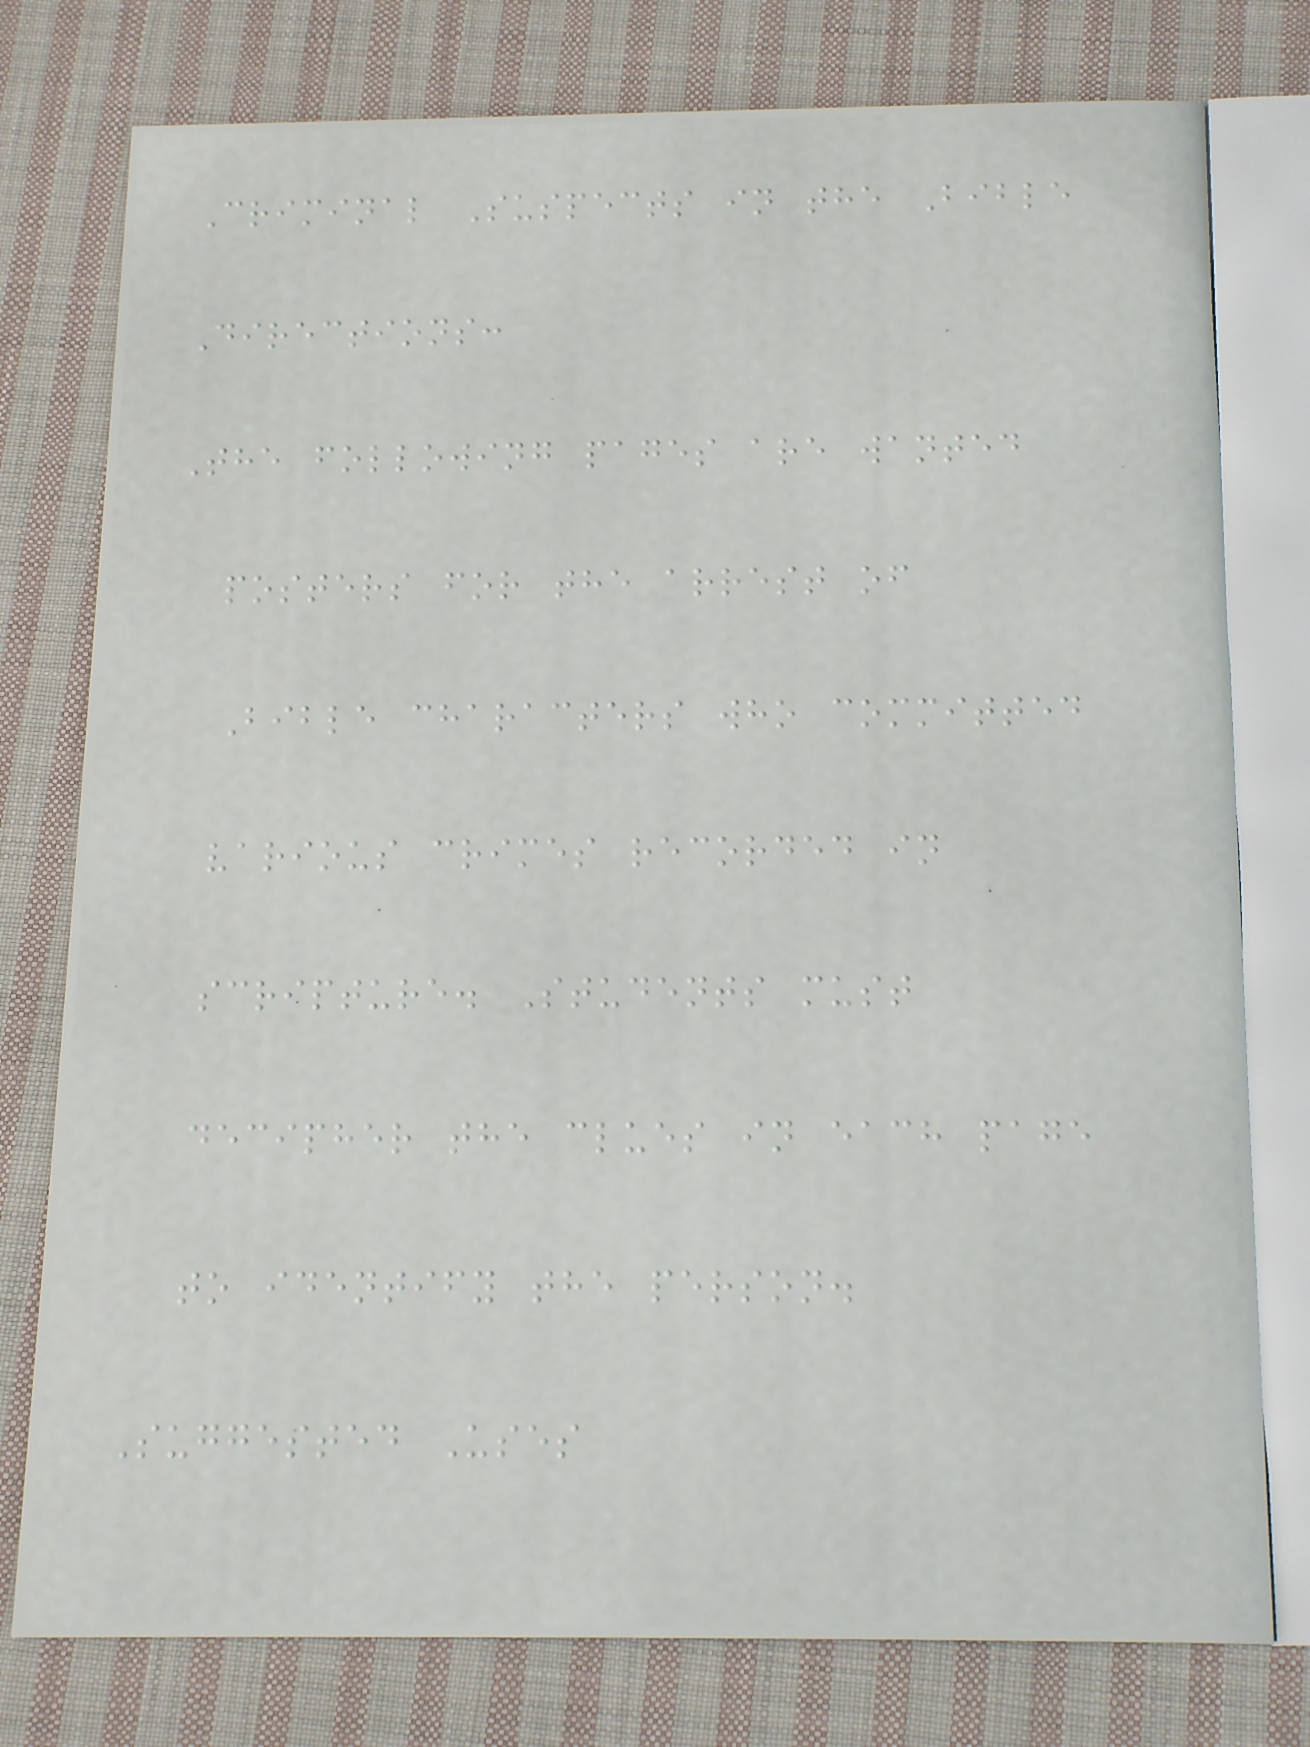Criminal Suspects in the Bible
Directions:
The following pages are wanted
posters for the arrest of
Bible characters who committed
various crimes recorded in
scripture. Students must
decipher the clues in each page
to identify the person.
Suggested Uses
